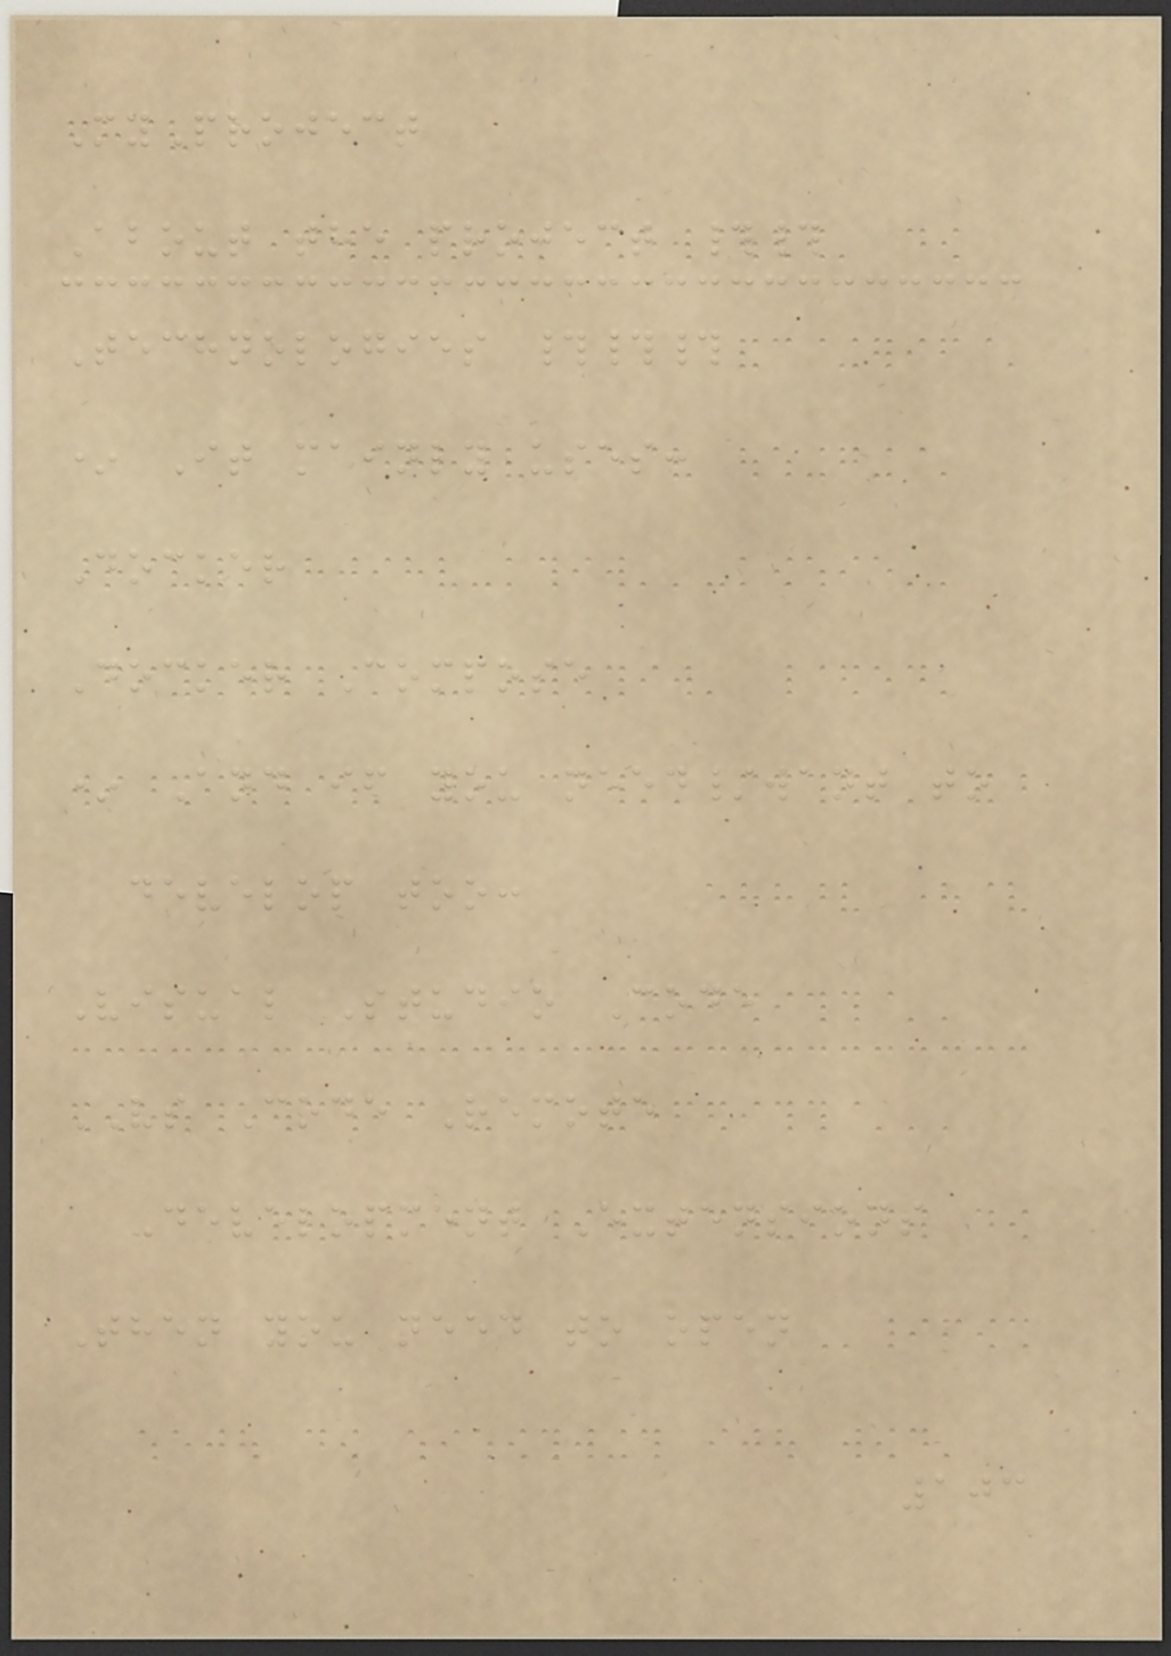MyProject
About the project ##
Technologies ###
* It mainly uses:
Docker
Docker Compose
* And if you need/want to
develop too:
Visual Studio Code
VS Code Remote
Development Extensions
Then you need to open
103
